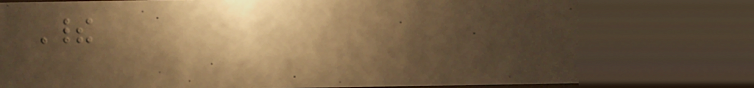Their
